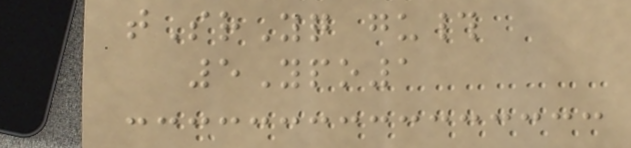tSrYq gu#
5Ypo1
